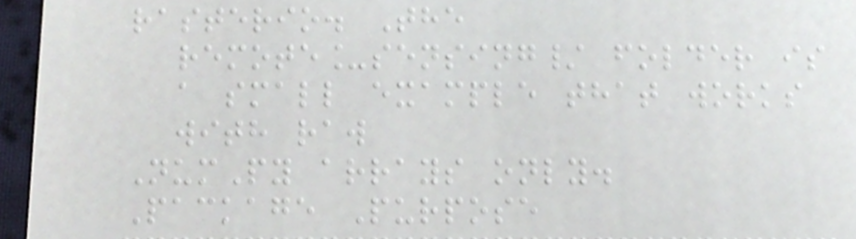rasterio. The
remote_sensing/ folder is
a small example that works
with raw
NumPy arrays only.
Package Purpose
